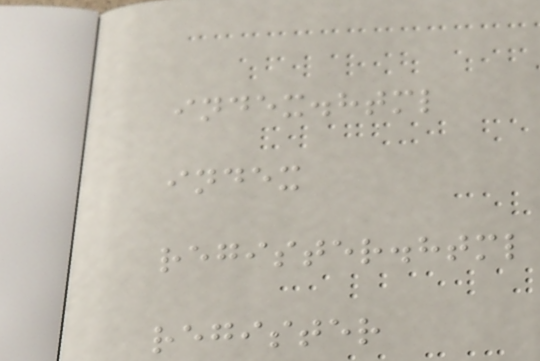index.html
index
register.html
register
